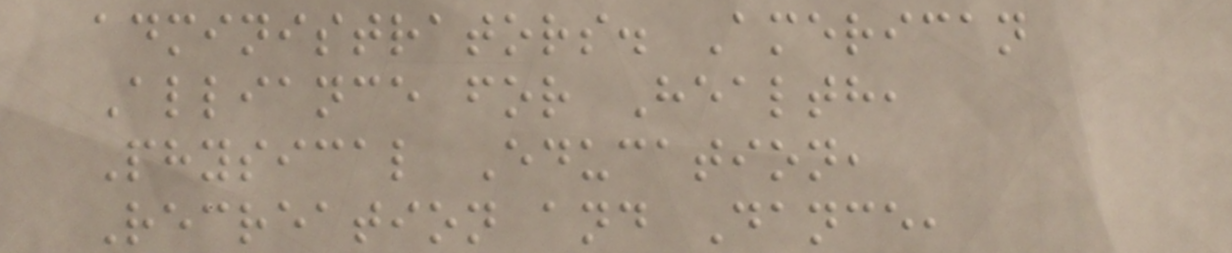administrators. American
Alliance for Health,
Physical Education,
Recreation and Dance,
